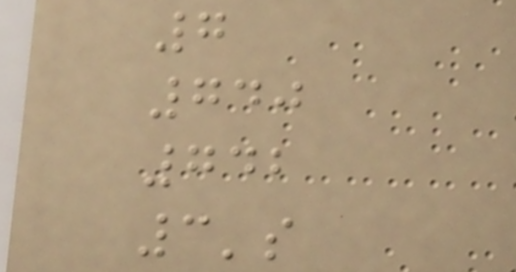7
740
742
3's
